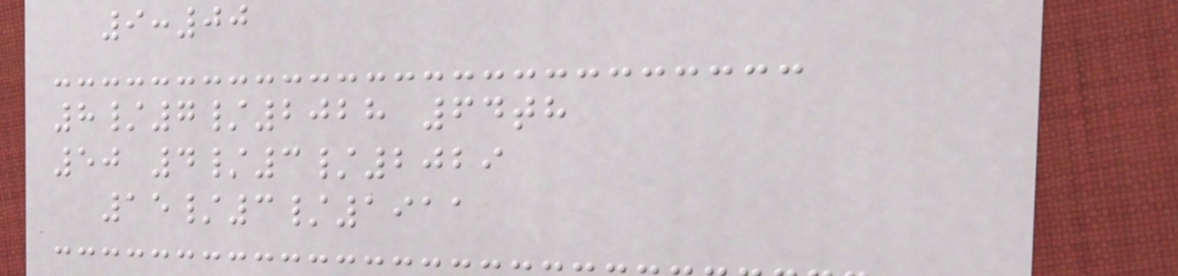9:00
8/7/2028 64th
50 4/3/2029
15/3/1911
